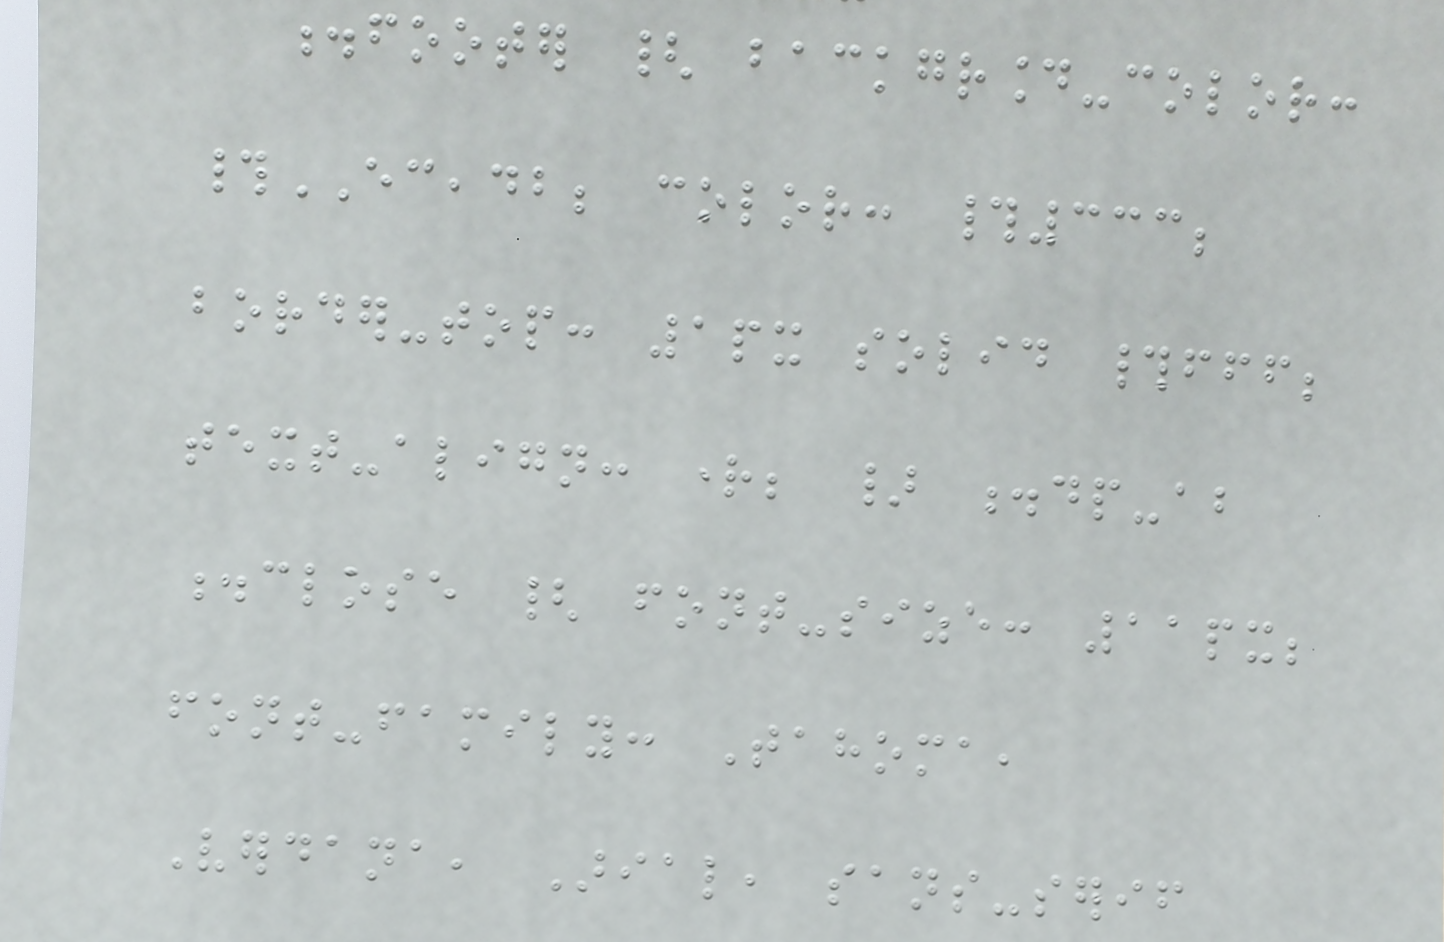.footer { background-color:
#ECEADB; color: #333;
border-top: 1px solid #fff;
text-align: right; } .dp-about
.close { font-size: 11px;
font-family: Tahoma,
Verdana, Arial, sans-serif
